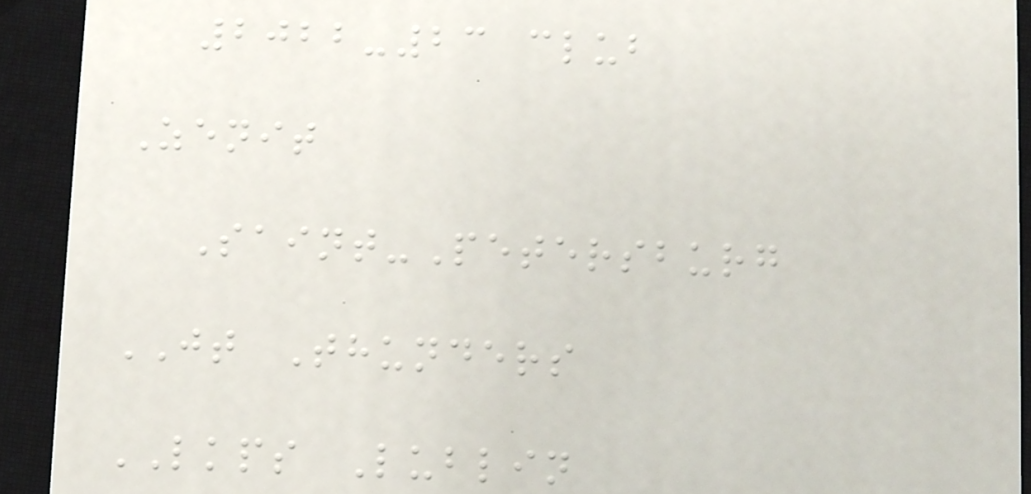2022-23 club
Zenit
Saint-Petersburg
JT Thunders
LKPS Lublin
